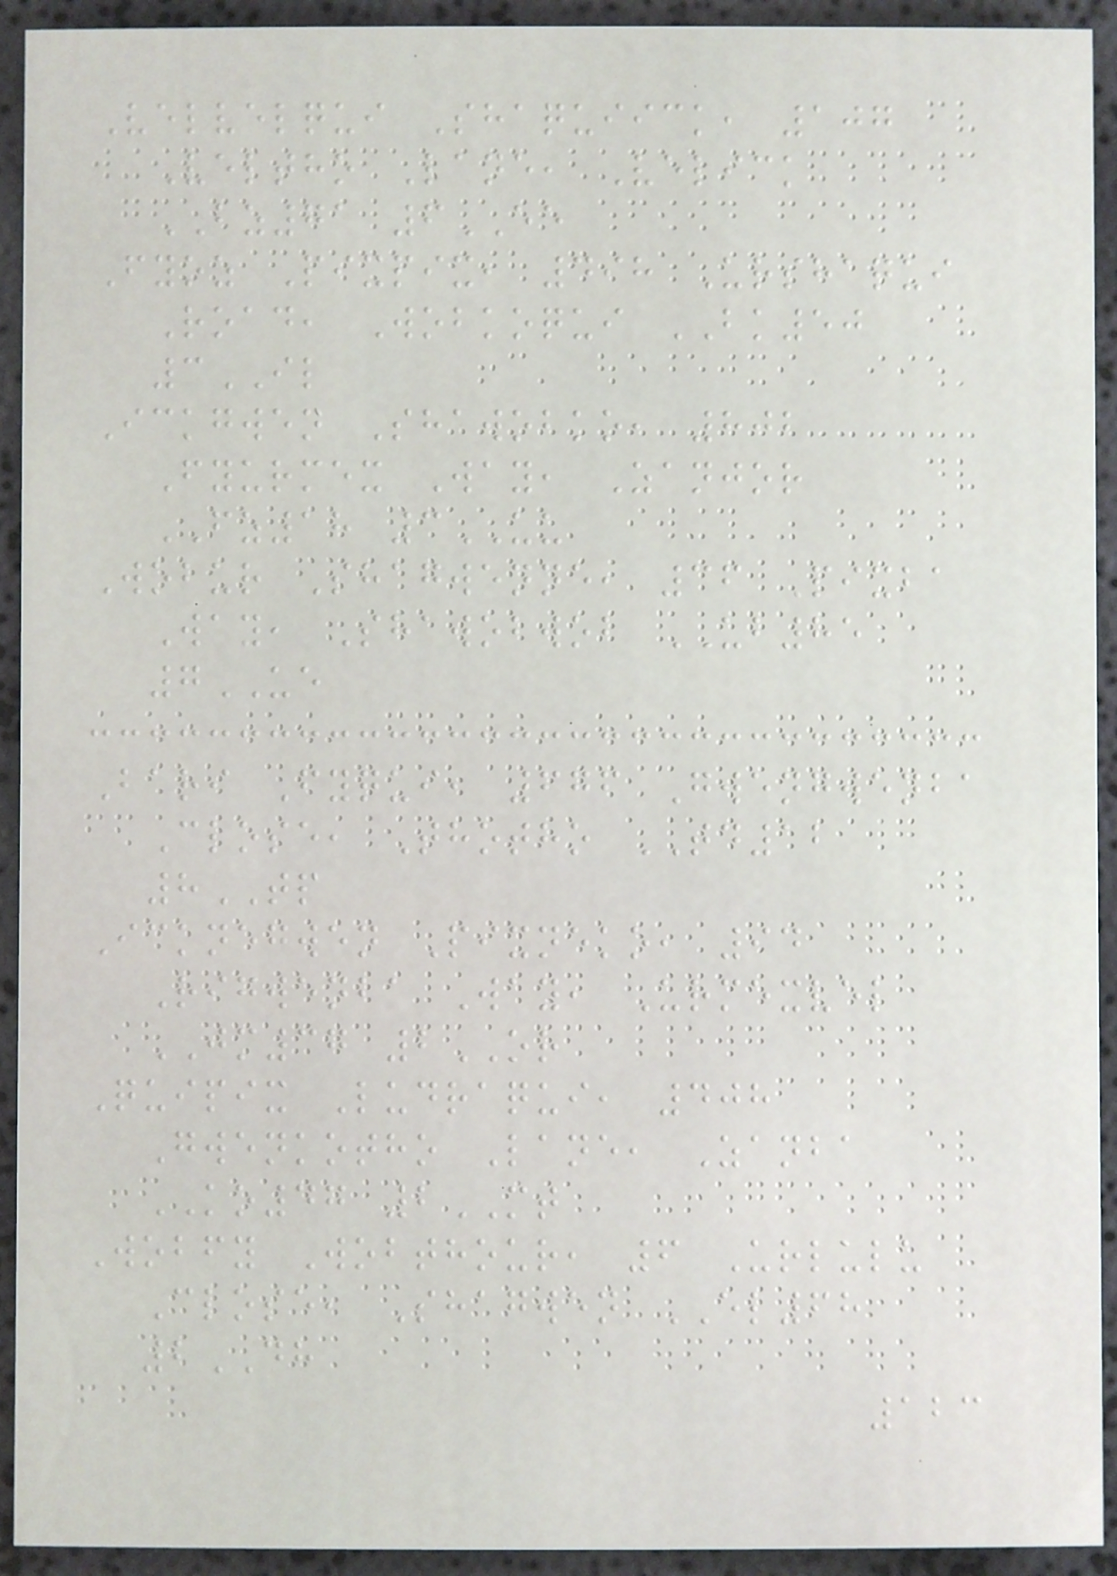Velvelqui Shaquiick, 107
Veltho Lane, Velick
BZ71 6EE
Fyoz Pixpix, 498 Urshaqui
Road, Wobkoqui BK50
3IL
Ickgwen Shawobko, 802
Fyurmex Way, Zanjor
FZ18 3UU
Wobur Shagwenne, 36 Pixba
Way, Shawobwob UB85
7UE
Bari Fyqui, 676 Gwengwenba
Close, Thotho TD12
8TP
Icknegwen Pixneko, 94
Rigwenba Way, Urmexvel
JM37 2OR
Quipix Ludraqui, 408
Gwenkotho Lane, Zanba
KO47 2MT
Wobfy Wobthour, 6 Urlulu
Close, Shagwen EL68
2DH
123
